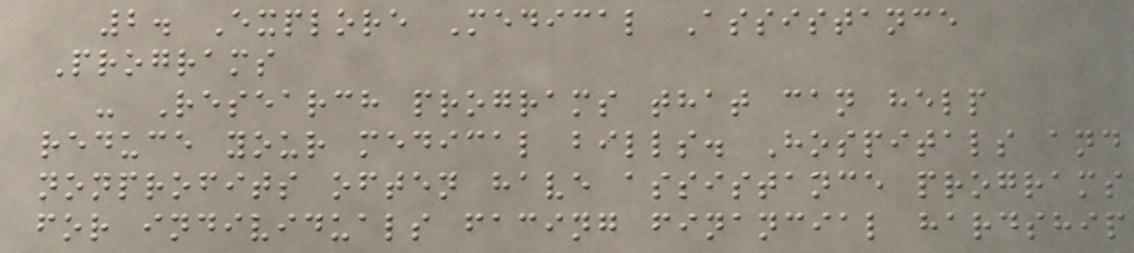2. Explore Medical Assistance
Programs
- Research programs that can help
reduce your medical bills. Hospitals and
nonprofits often have assistance programs
for individuals facing financial hardship
